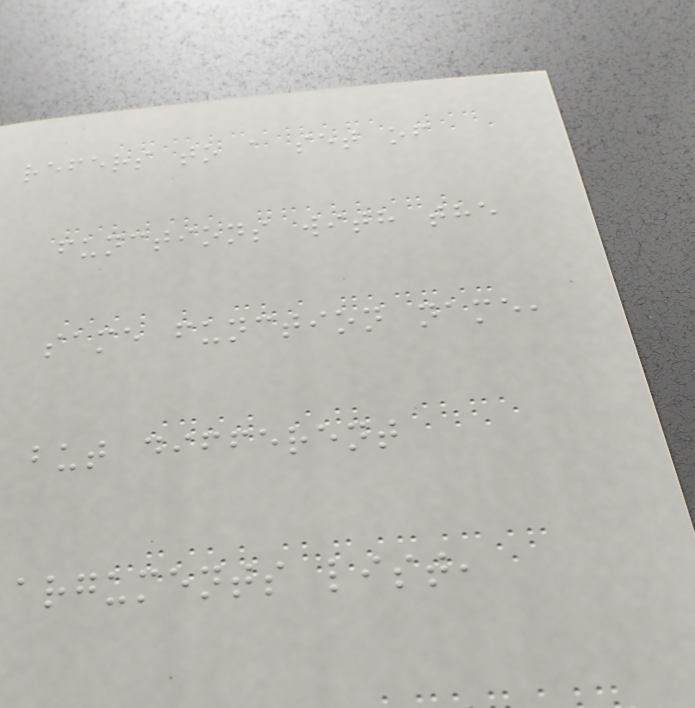refers to a set of
functions with the
same function name,
but different
arguments list,
